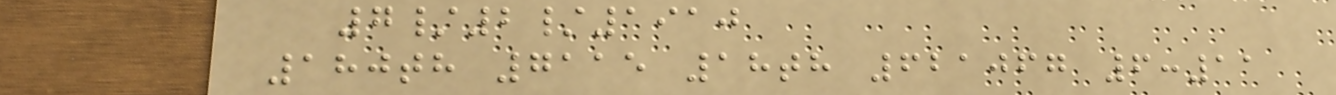7/2/1910
180th 7115 18th 621067 6:11
